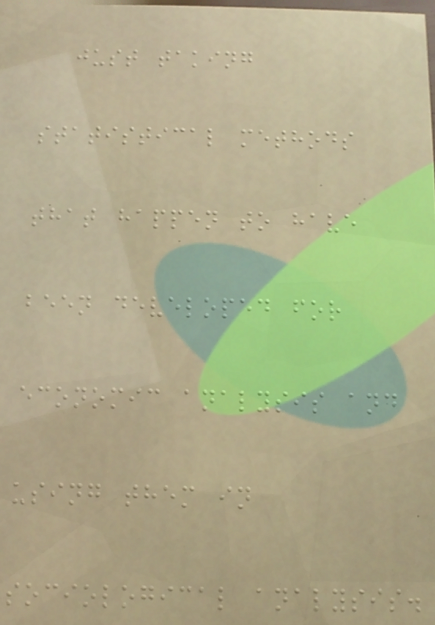just taking
statistical methods
that happen to have
been developed for
economic analysis and
using them in
sociological analysis.
